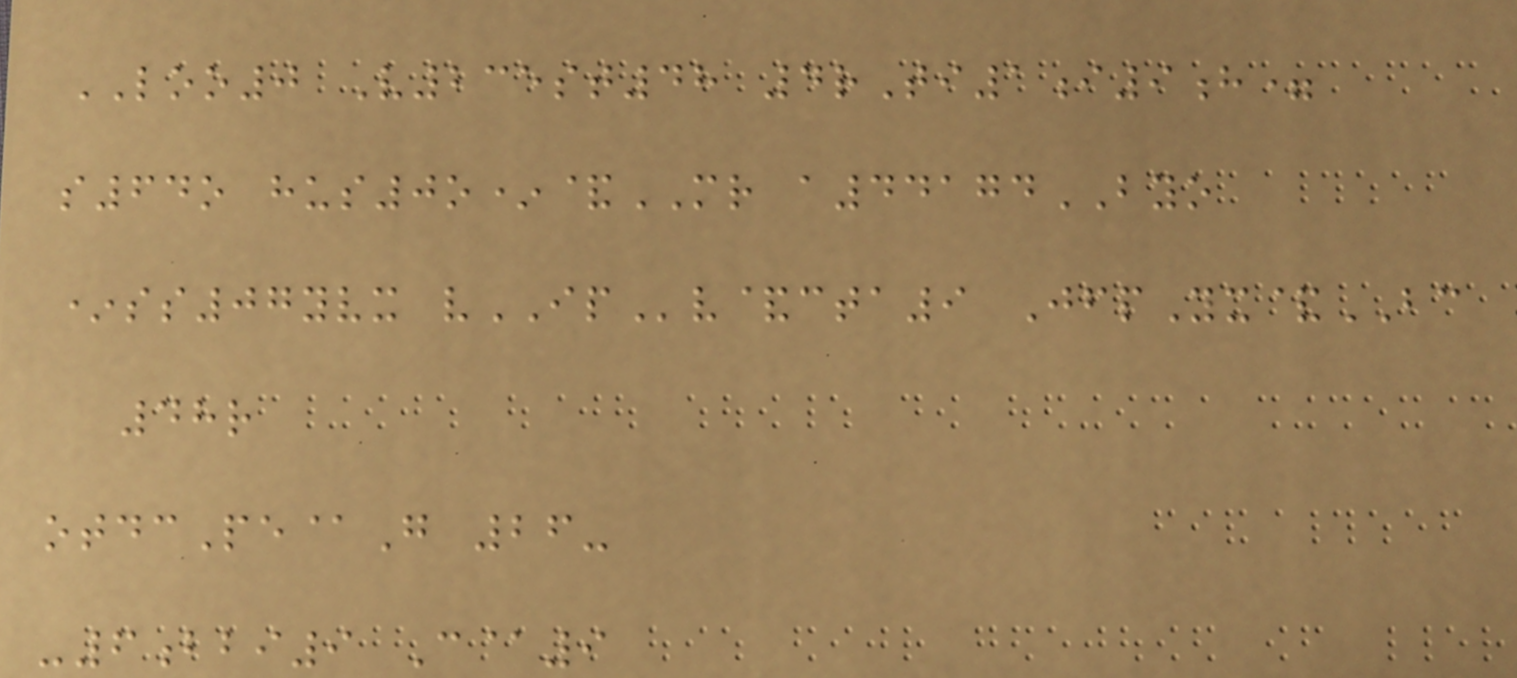LOO0 V235st48 4rTi1i9h=
s64o hus0o*&MR a44174BYO
*ss07yvx vIPv&cta9 JfpYx&BC
48r
otdcPe@G 26-
-6bbi9 C@9
